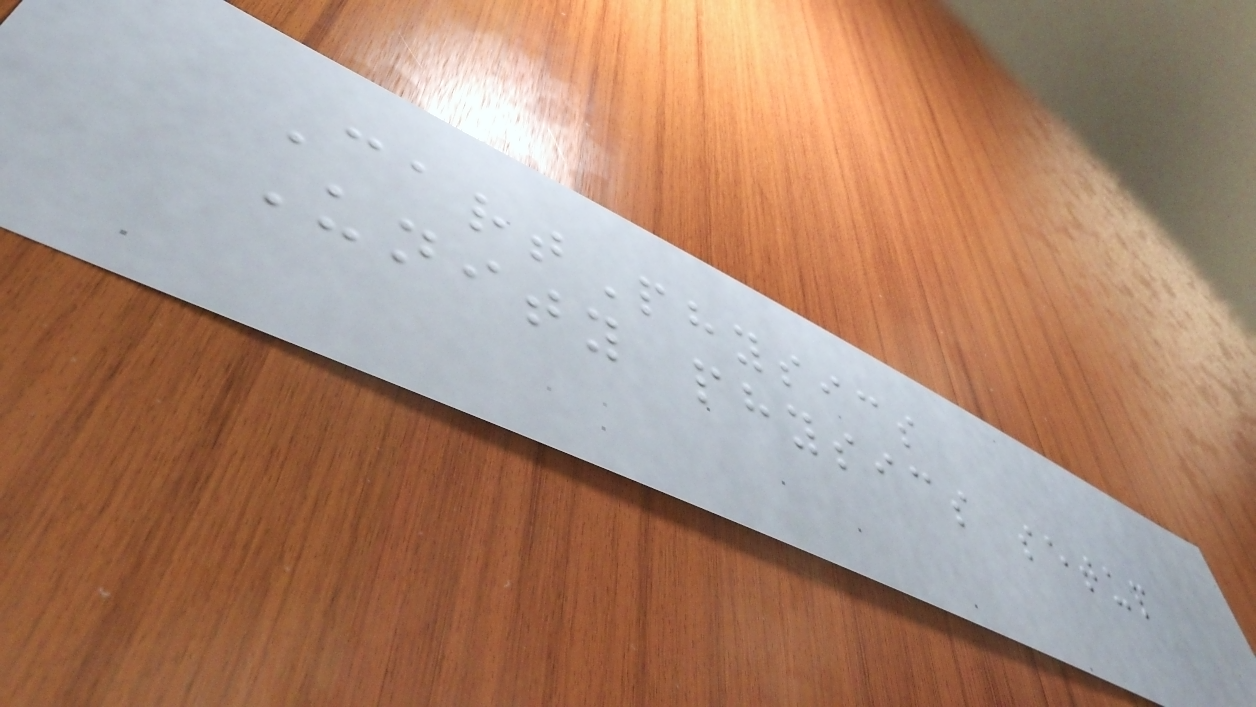CartPhysics
Unity physics setup
